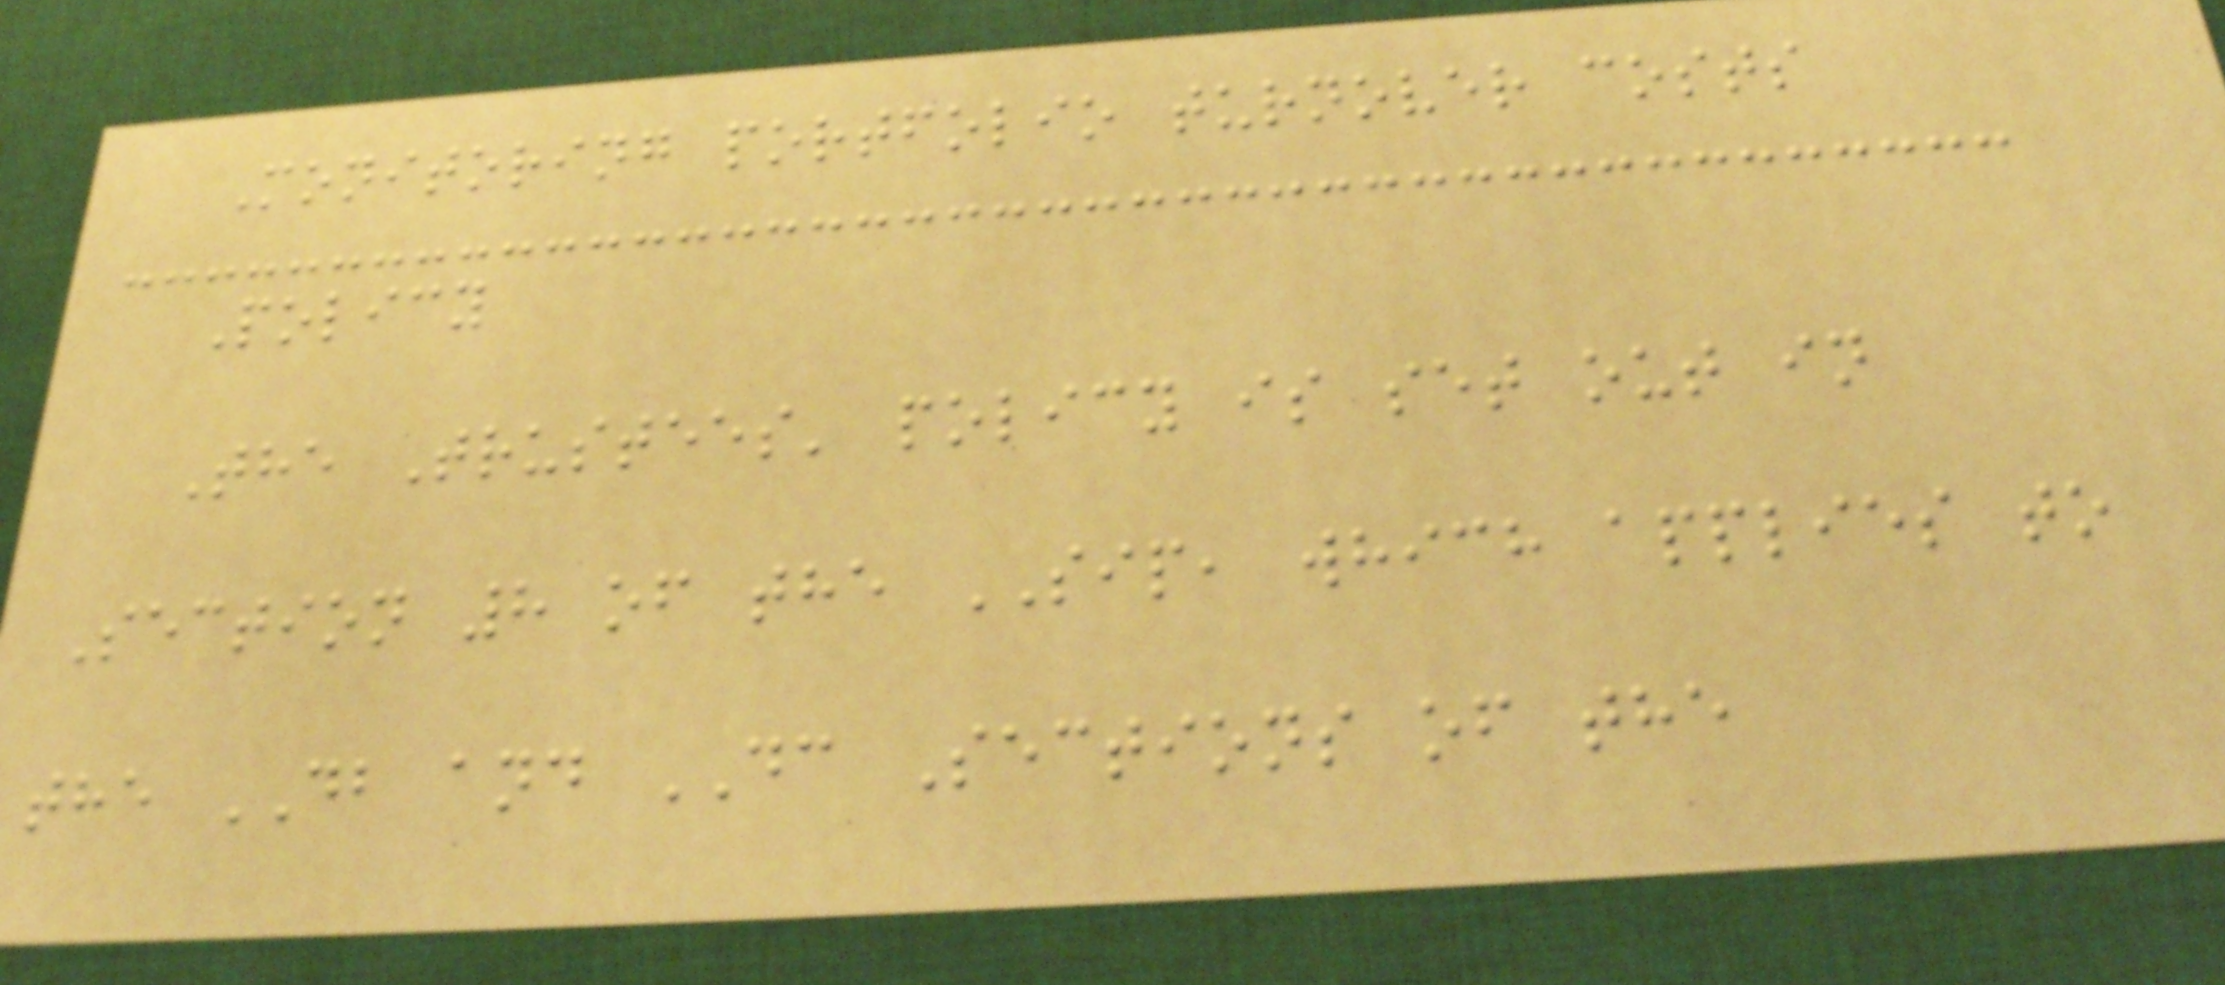Monitoring portfolio turnover costs
Policy
The Trustees' policy is set out in
Section 8 of the SIP, which applies to
the DB and DC Sections of the
